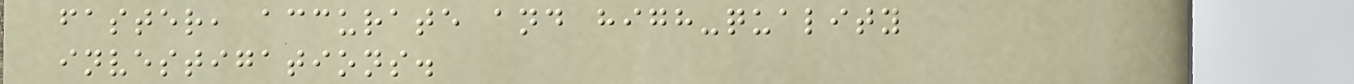faster, accurate and high-quality
investigations.
